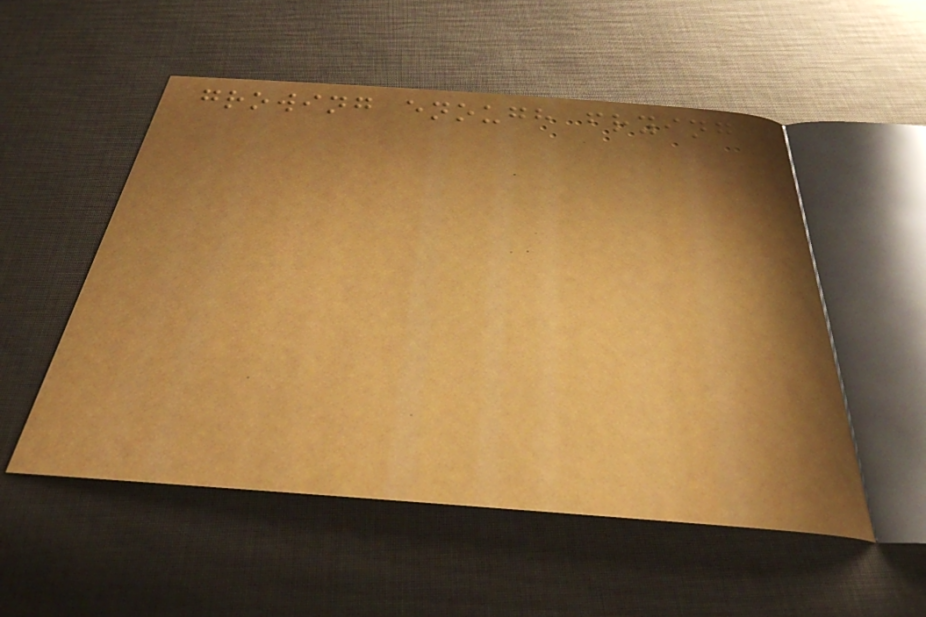growing enough frying
